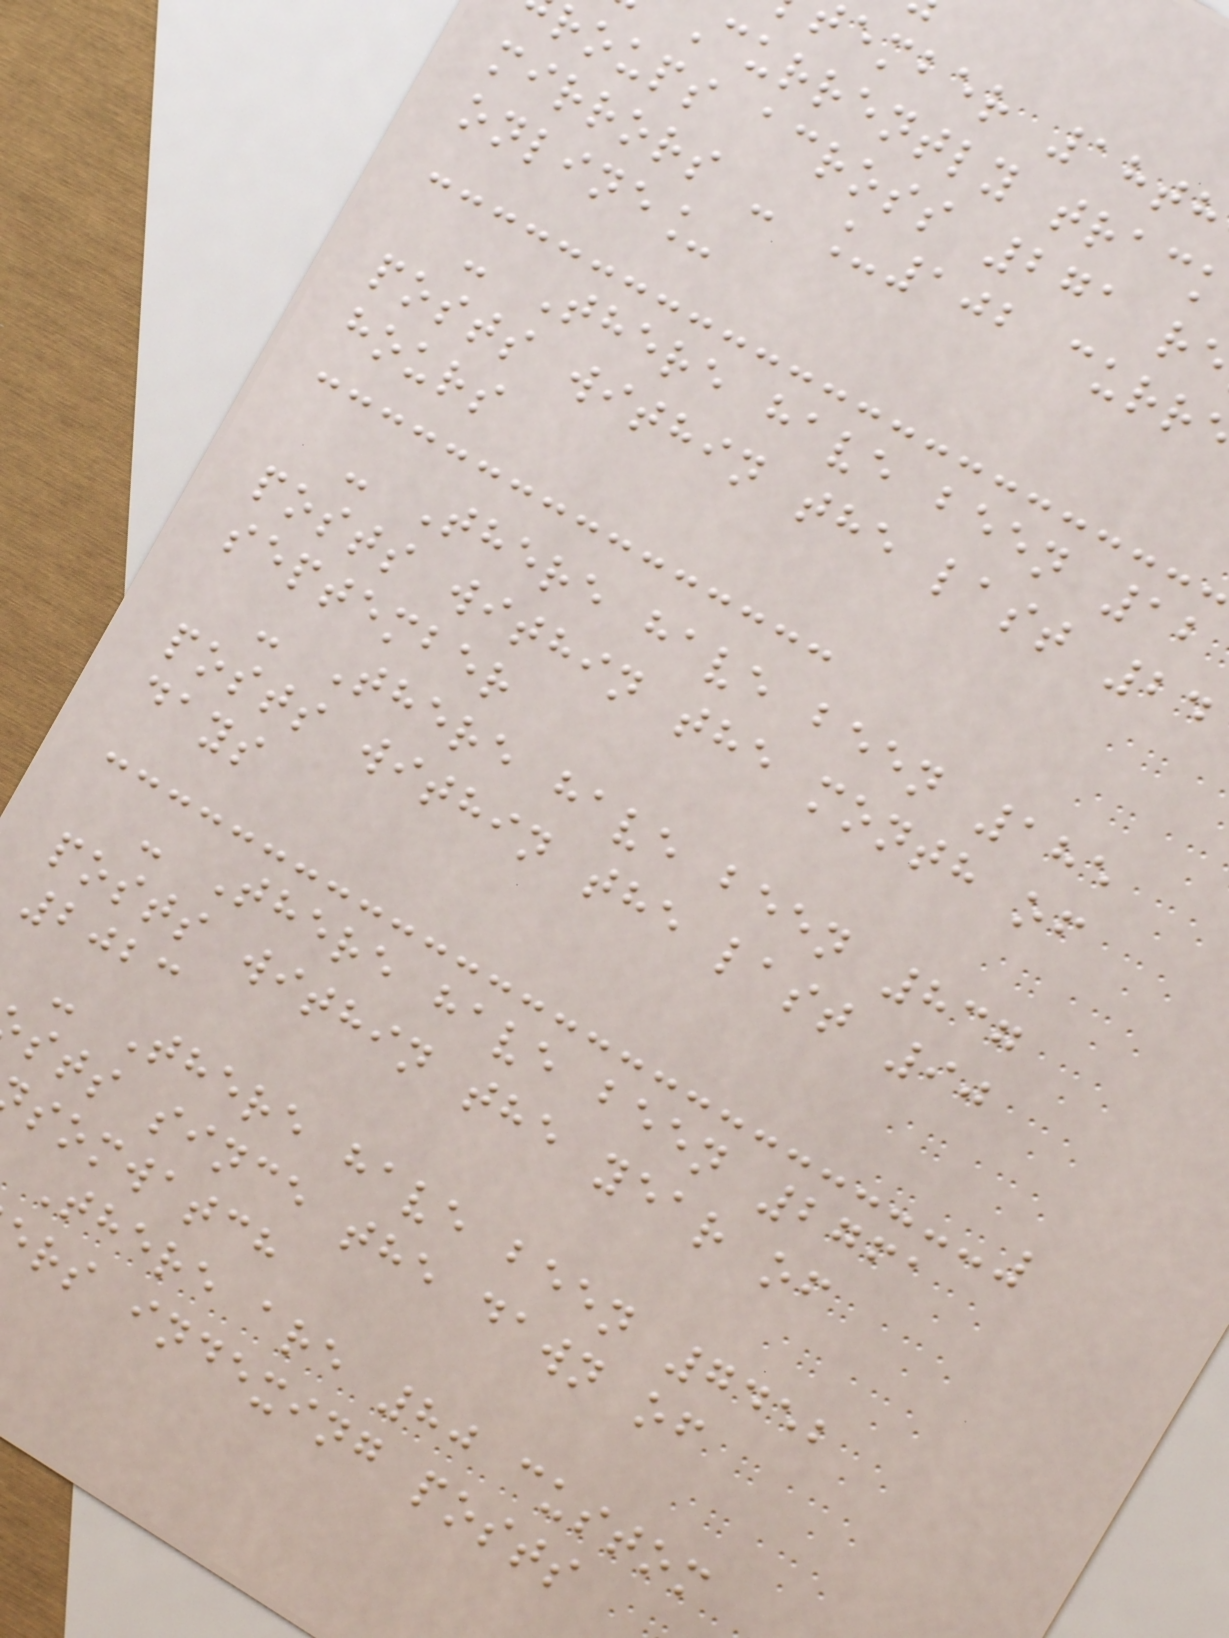ember 18th
Currently track
roups across 271 r
mirrors - _102 curr
online_
- There have been 12
posts within the last 24
hours
- There have been 185
posts within the month of
september
- There have been 837
posts within the last 90
days
- There have been 2761
posts within the year of
2023
- There have been 7452
sts since the dawn of
somwatch
There are 80 custom
rs indexing posts
